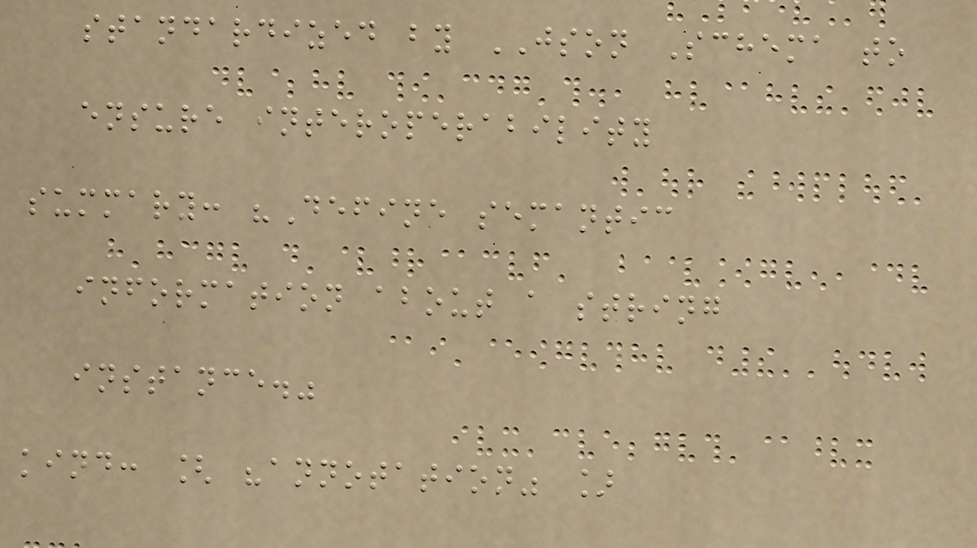standardized by JSON Schema to
ensure interoperability
summary: "Define semantic
information about a string
instance."
kind: [ "annotation" ]
